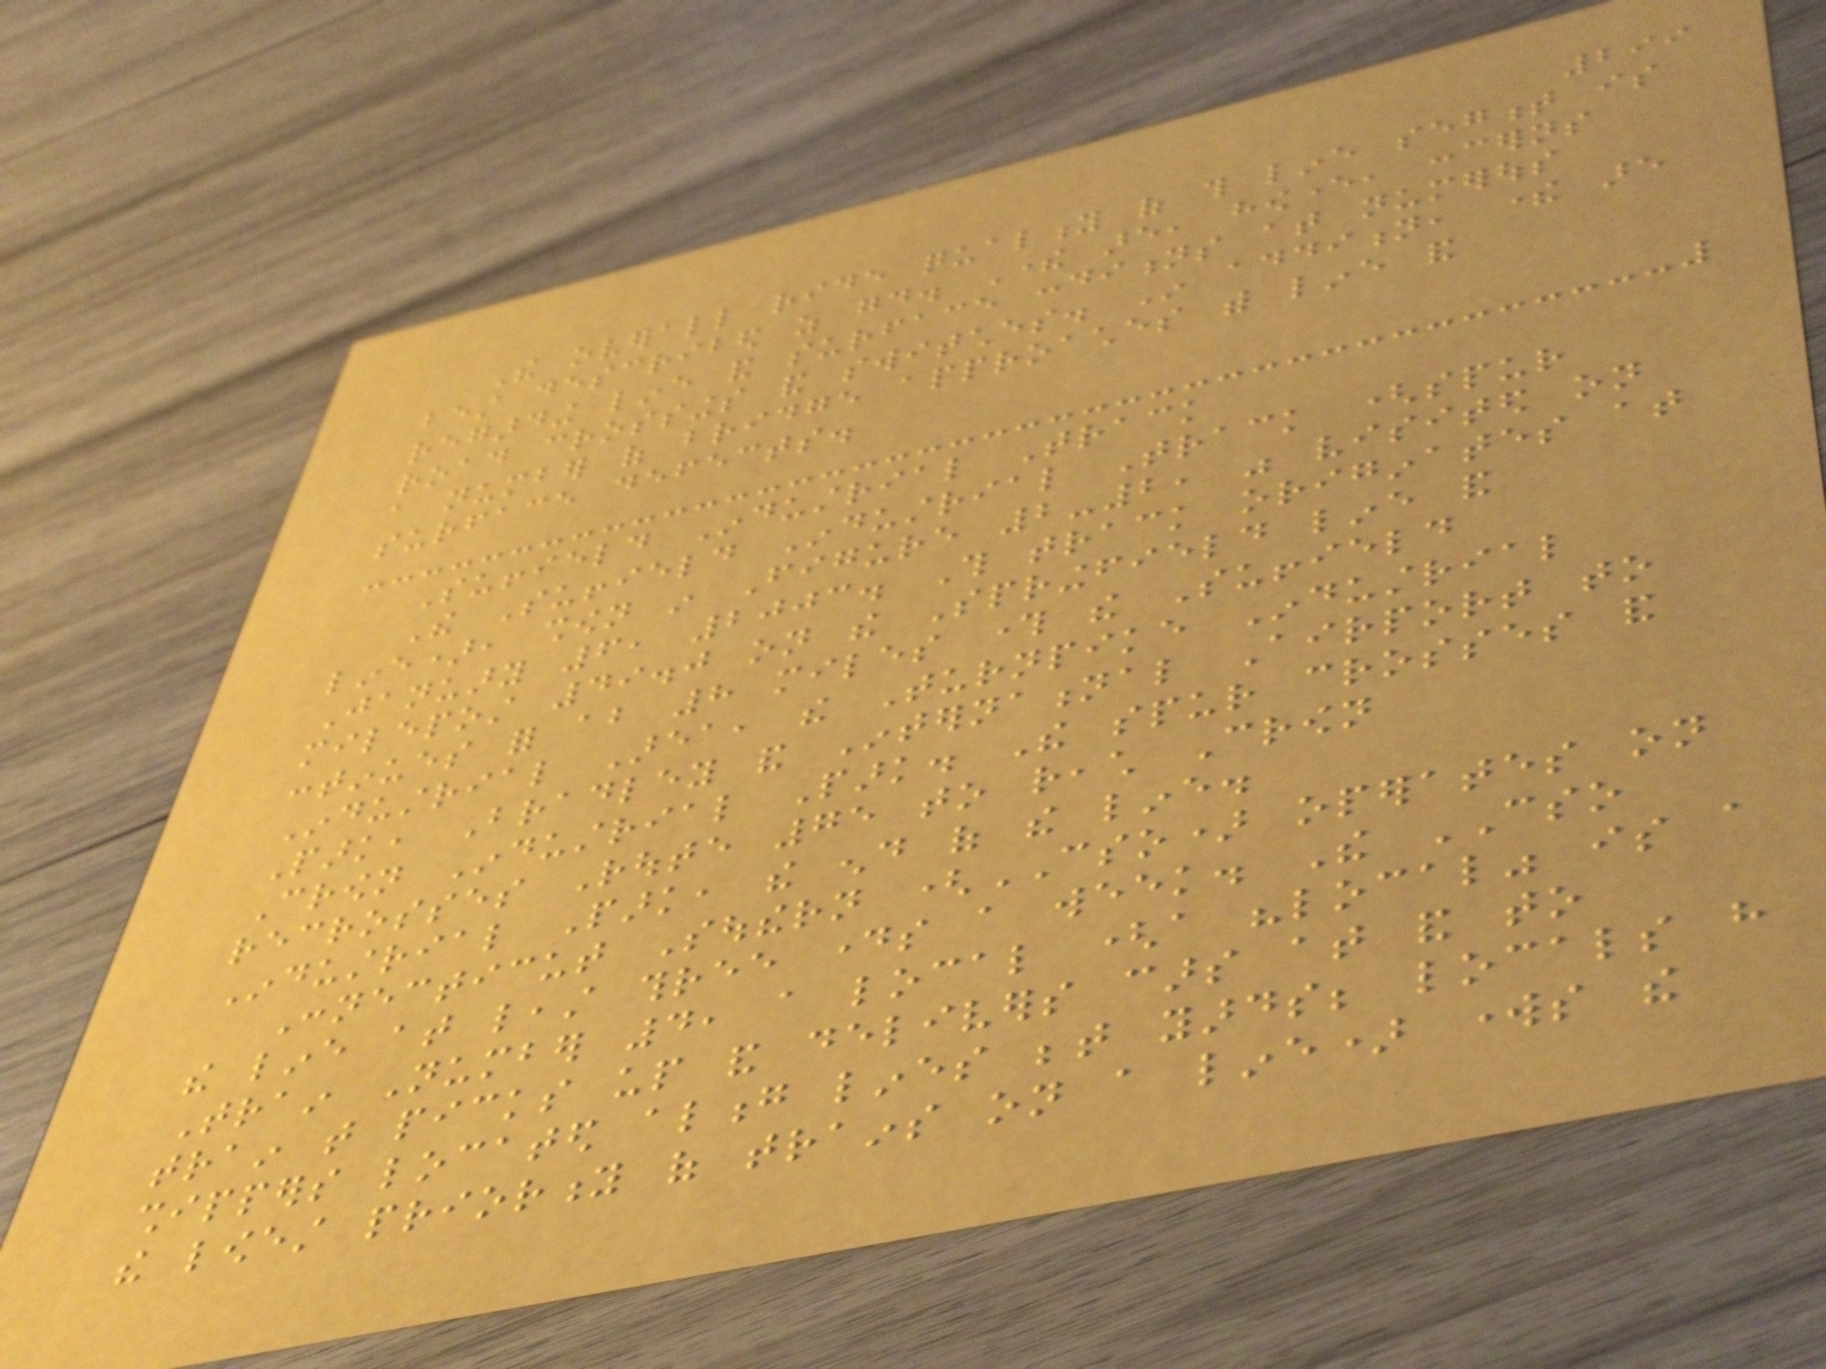299
The overall ride quality of this line segment is
best described as good. There are, however, concerns
regarding line and surface conditions at numerous
road crossings and switches. In addition, there are
a number of bridge approaches with line and
surface defects.
Suffield Industrial Track
The Suffield Industrial Track (spur
line), shown in Figure 2-2, was visited on
January 6, 2003. This track originates at
milepost 49.0 on the Springfield line and
continues for about 8 miles through the Suffield
Industrial Area, the Turnpike Industrial
Park, Bradley and International Airport to
Crown Industrial Park. The spur crosses and
recrosses Route 75 to reach Crown
Industrial Park, the end of the line.
Connecticut Southern (CSO) operates on
the line at least three days a week. The CSO
Train Number 4, a local (a "local" is a
train that picks up and delivers cars at and to
shippers located along lines between yards; locals have
the lowest priority of trains on a line) works the
